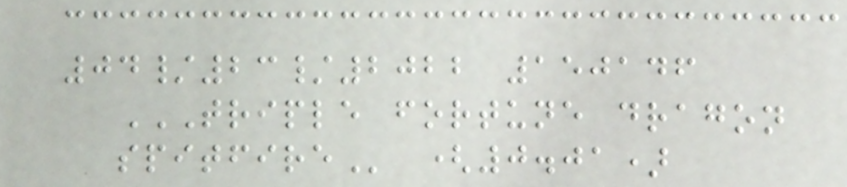04/23/2022 150146
TRIPLE FORTUNE DRAGON
SPITFIRE (0.01)
